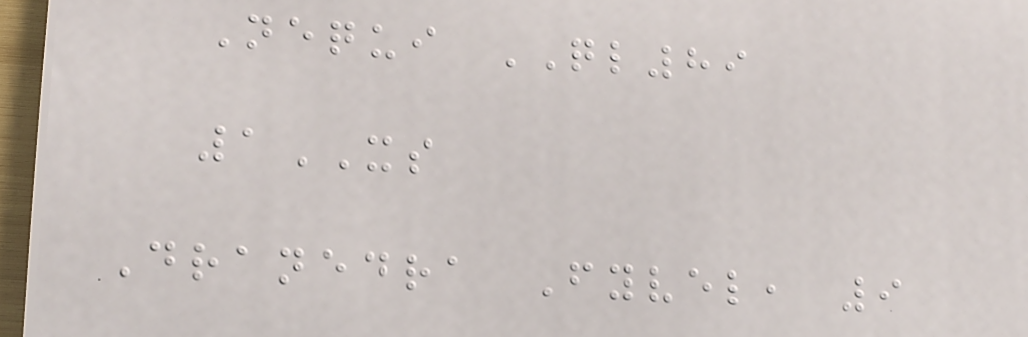Nequi QL89
1XS
Dranedra Fyvel, 9
